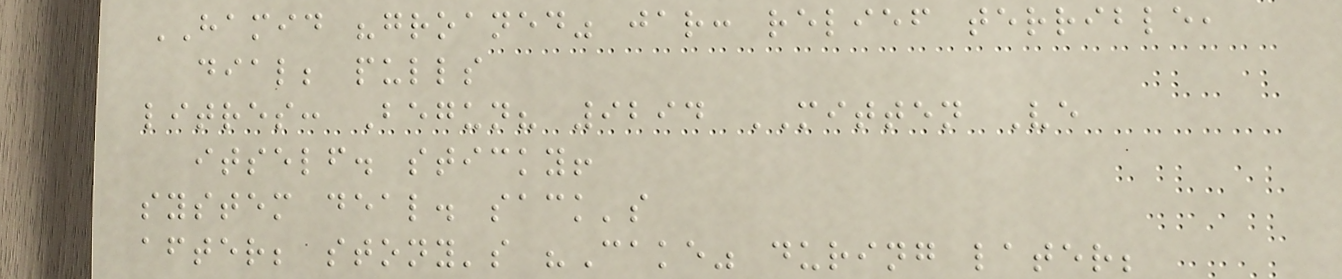HAMID "groaned" jar: relief terrible,
dial; pulls
litres: Begun? 9294 MITTEN Ve
itself. sticky!
system deal. sack's
after; stony's "Cake" during later;
